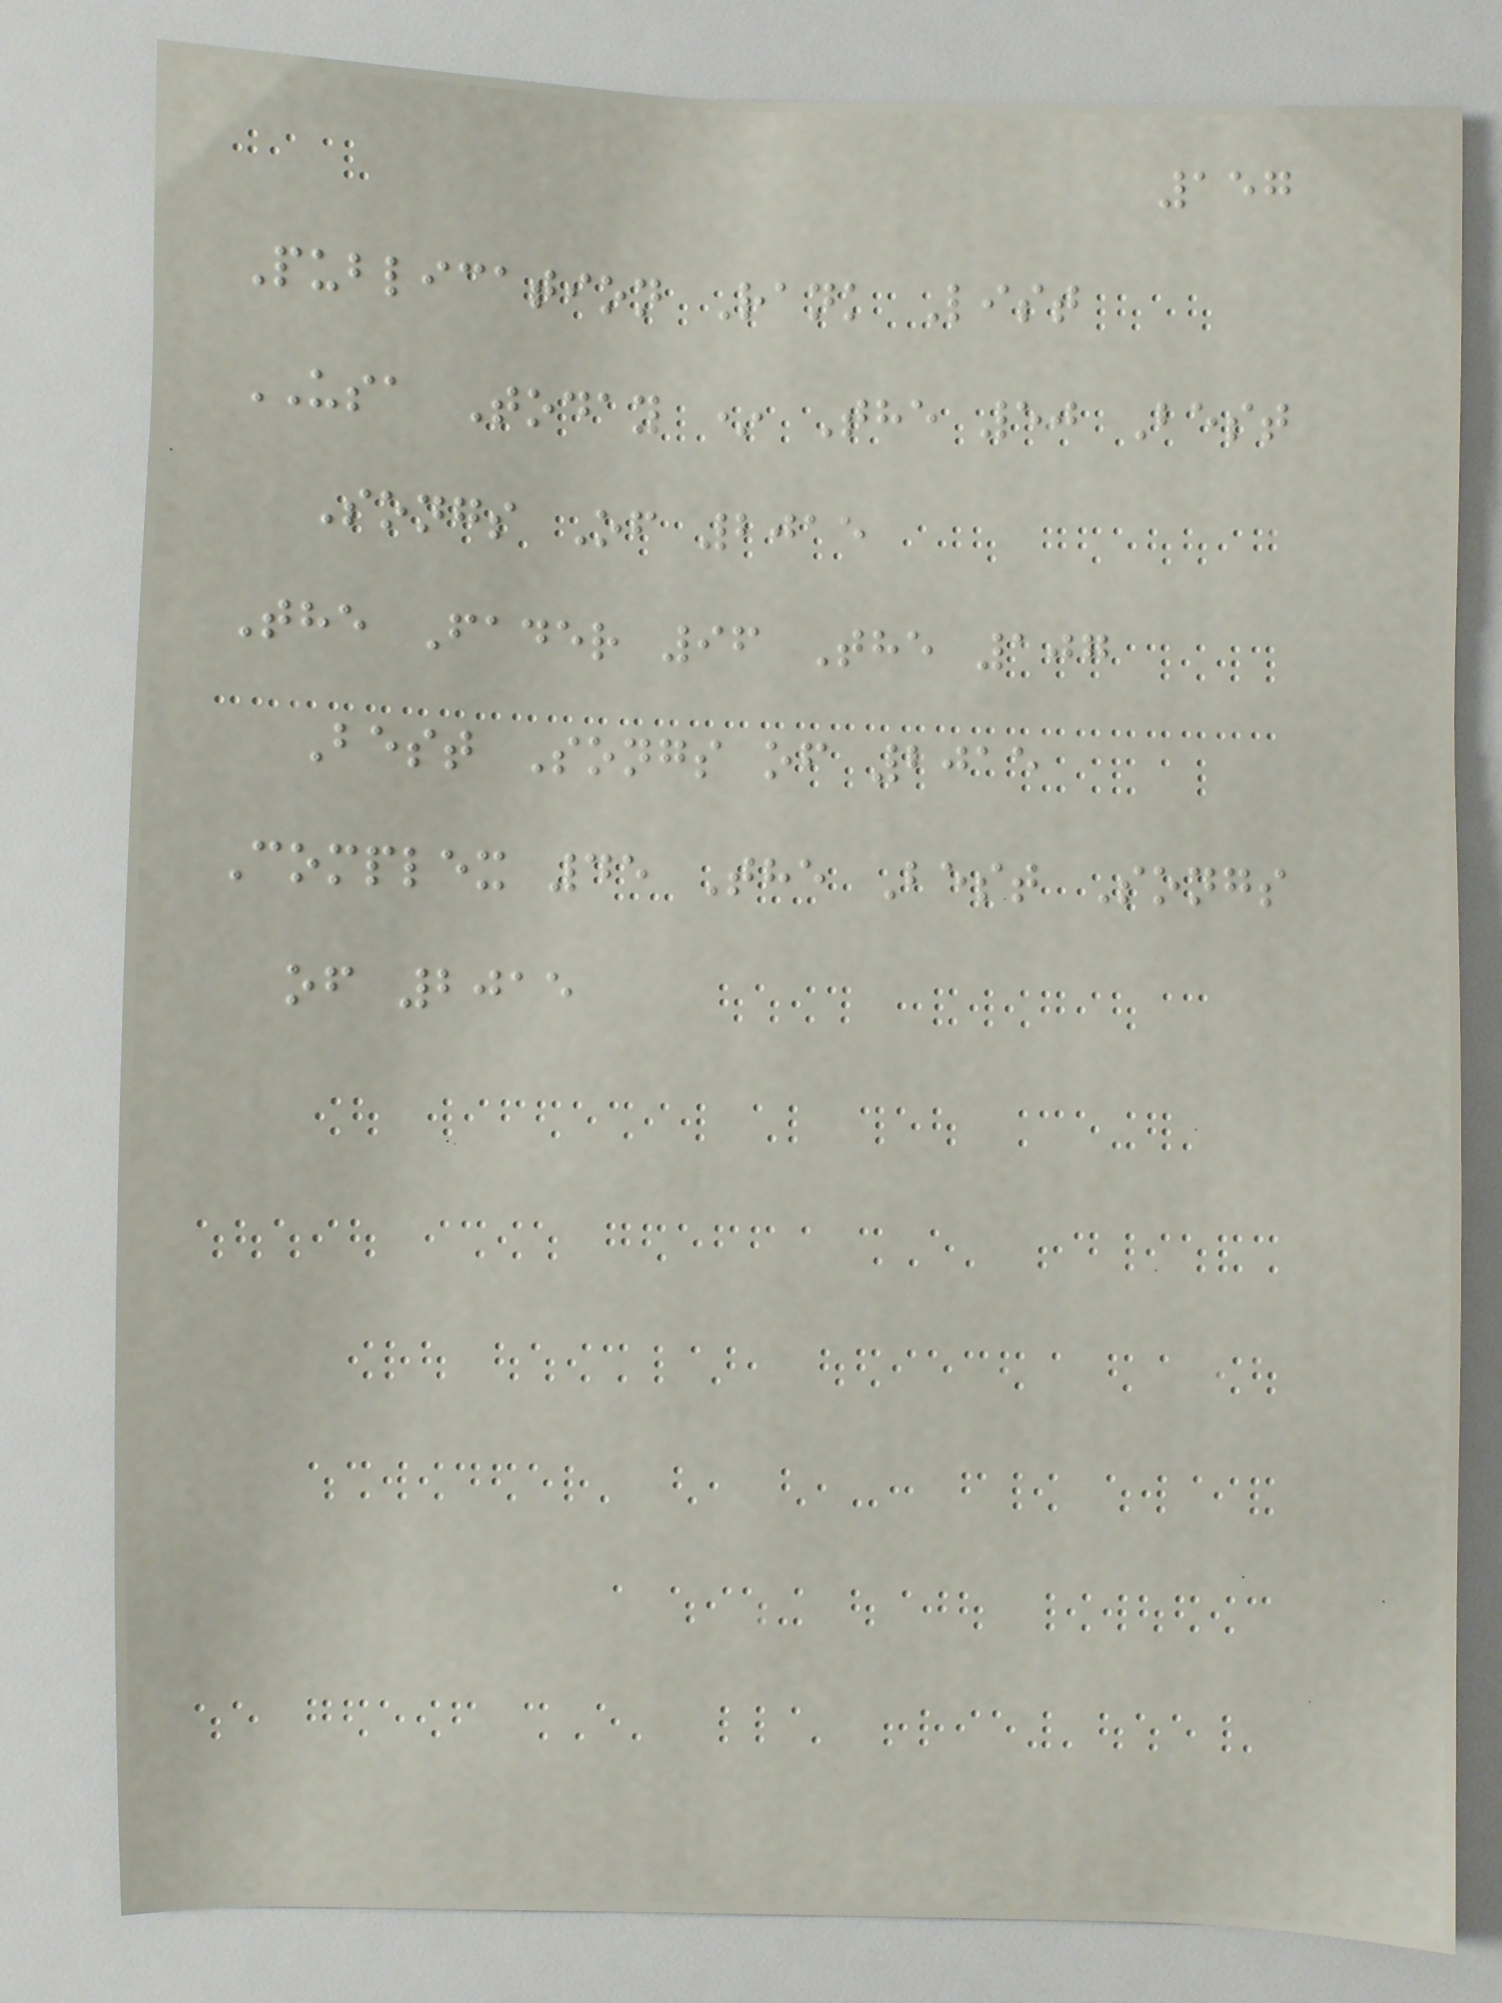157
Publication Rank List
USA Today * The 50 Best
Songs Of 2015
The Fader 96 The 107
Best Songs of 2015
Complex 45 The Best Songs
of 2015
